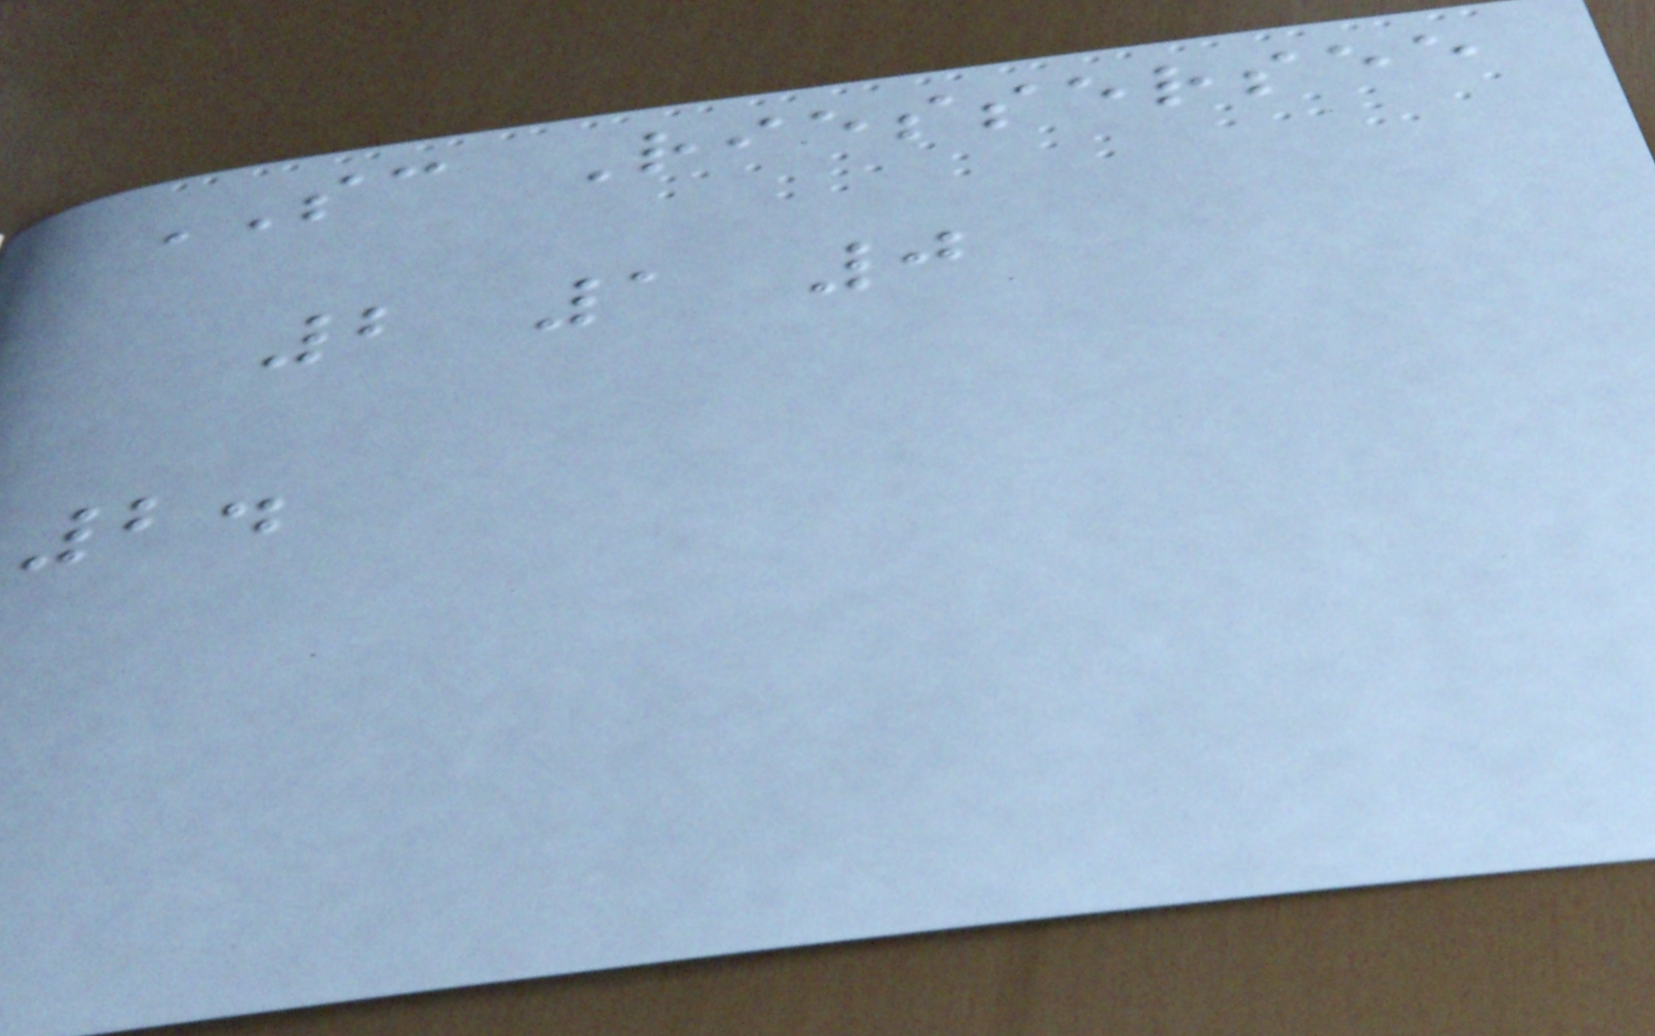SC Riessersee
2 1 0
2.
